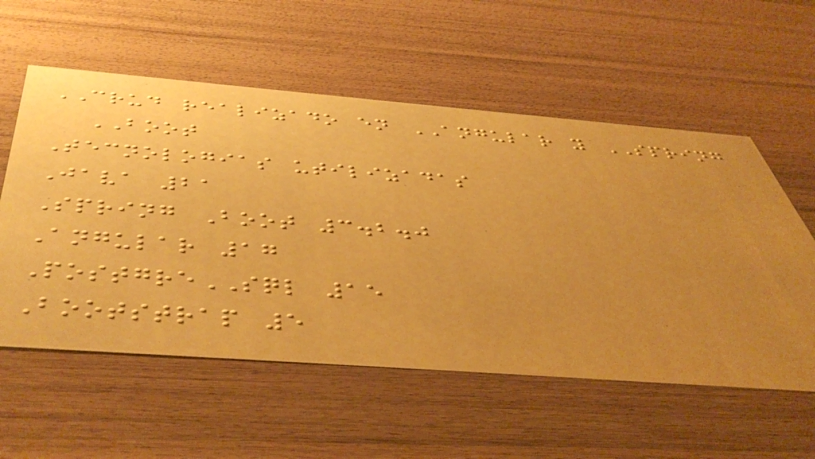CRUD realizado en ANGULAR y SPRING
BOOT
Tecnologias utilizadas
Java 21
Spring Boot 3.2.0
Angular 17
PostgreSQL 15
Bootstrap 5
